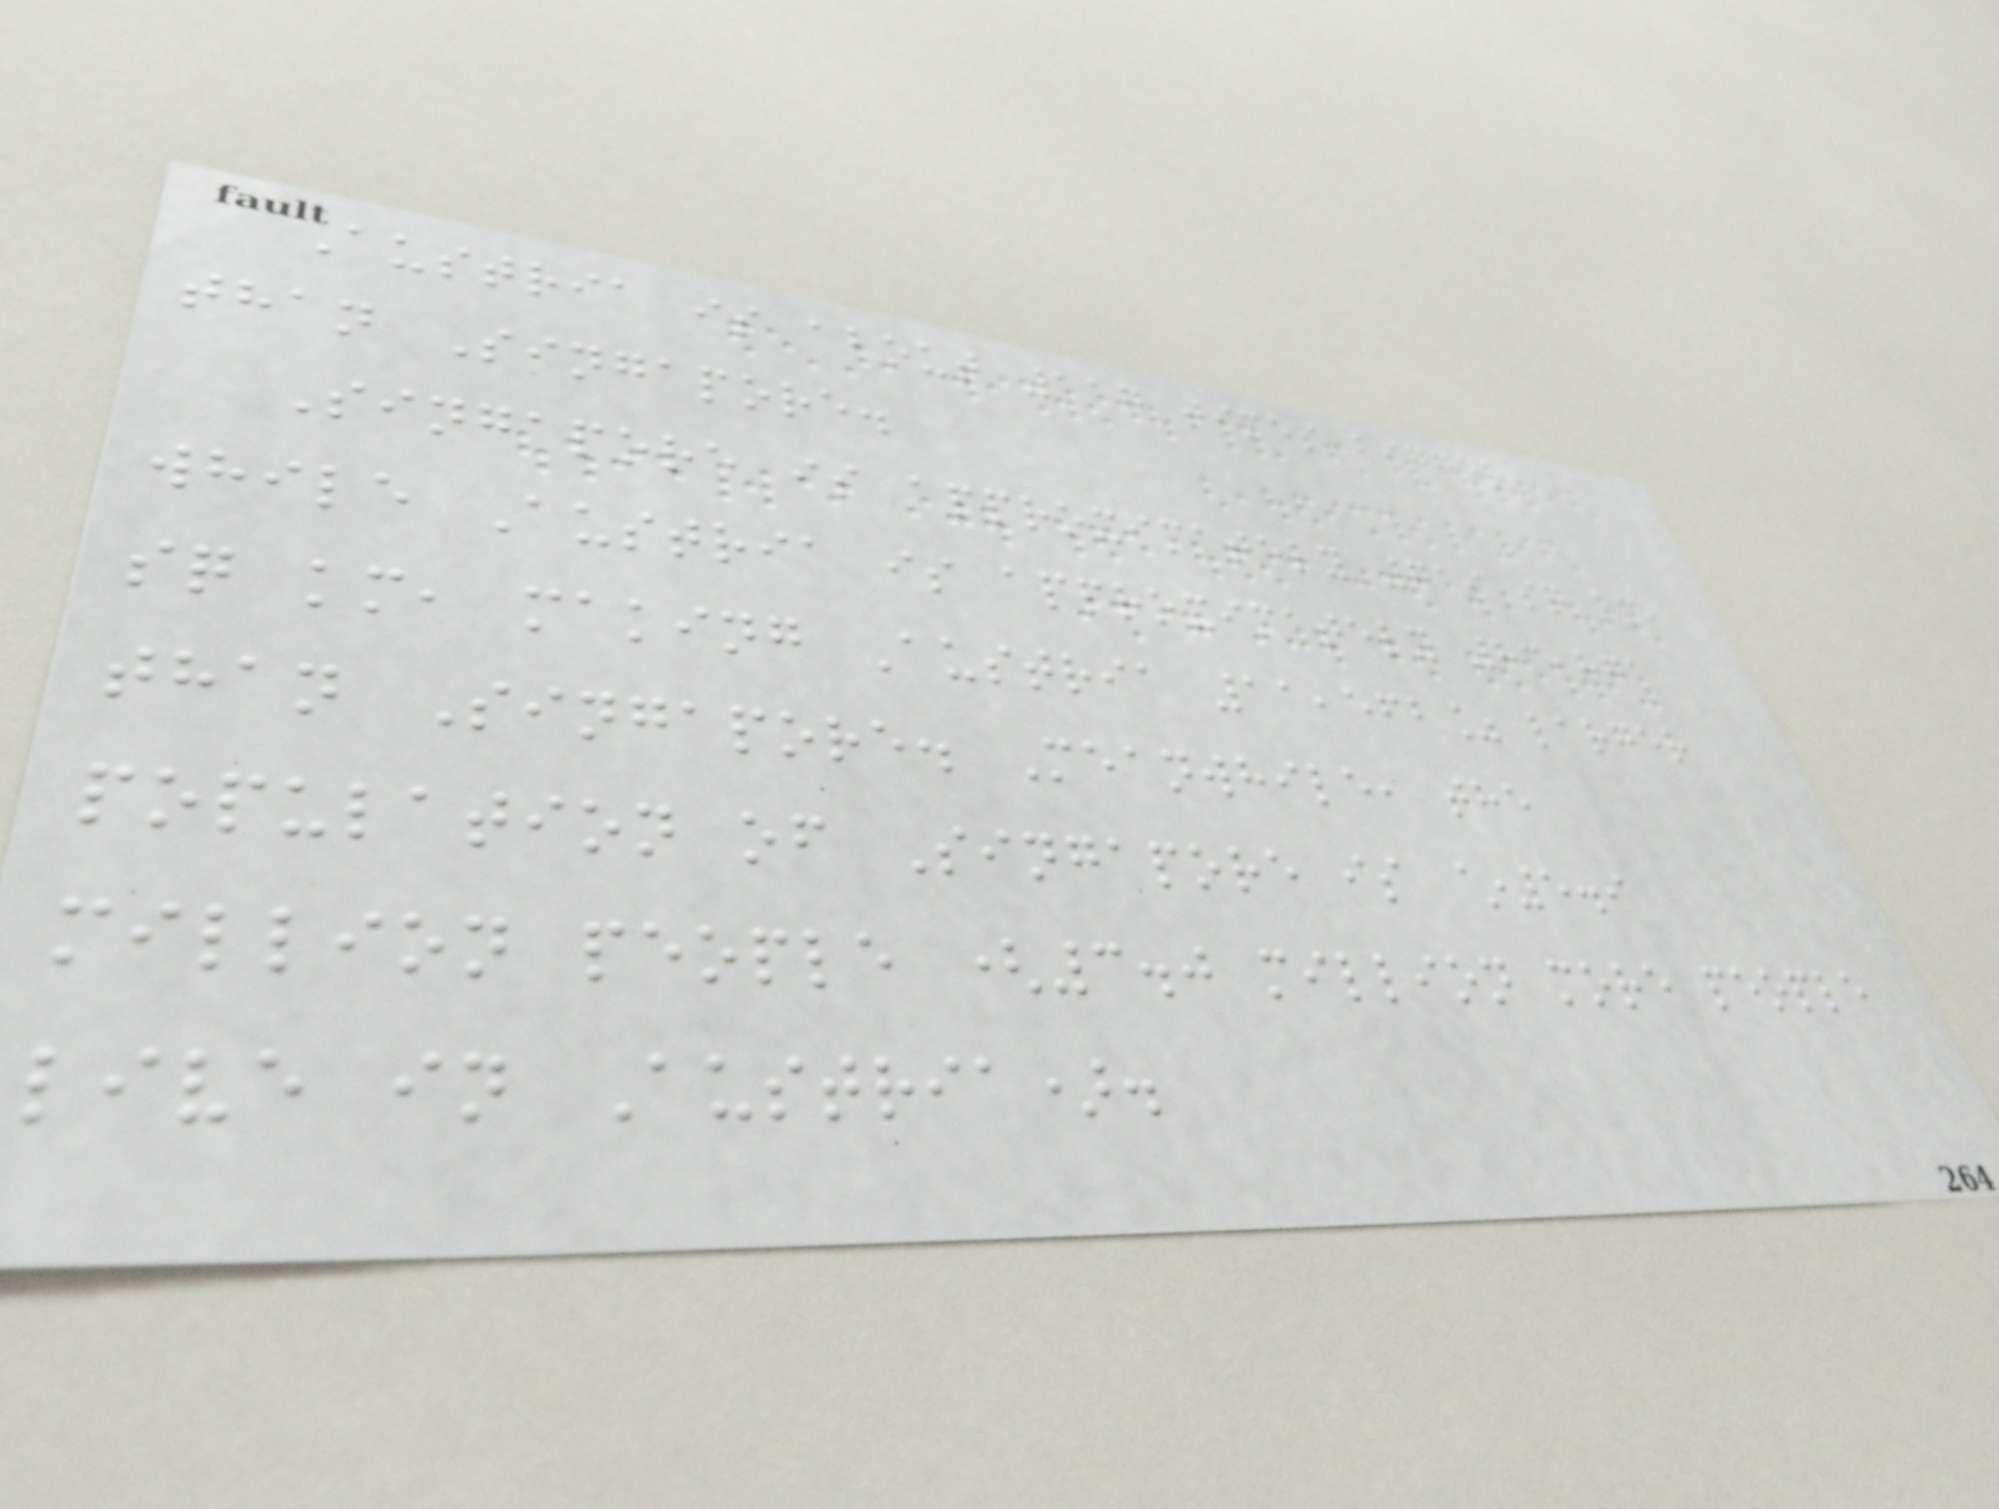Austria is about 117 times bigger
than Singapore.
Singapore is approximately 719 sq km,
while Austria is approximately 83,871
sq km, making Austria 11,562% larger
than Singapore. Meanwhile, the
population of Singapore is ~5.9
million people (3.0 million more people
live in Austria).
